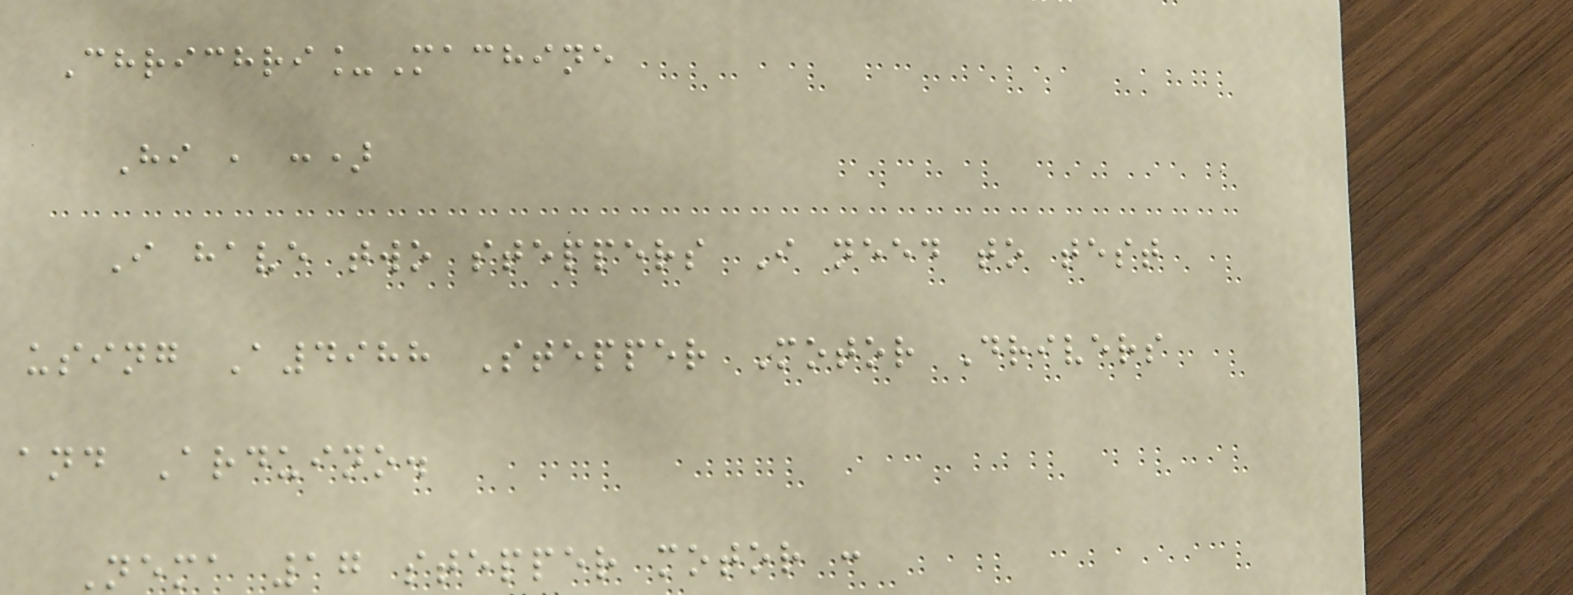Chrichri_Machine
Hi , :)
I have two steppers I need to test
using A4988 Stepper Motor Drivers
and Arduino.
Nema 17 stepper motor :
